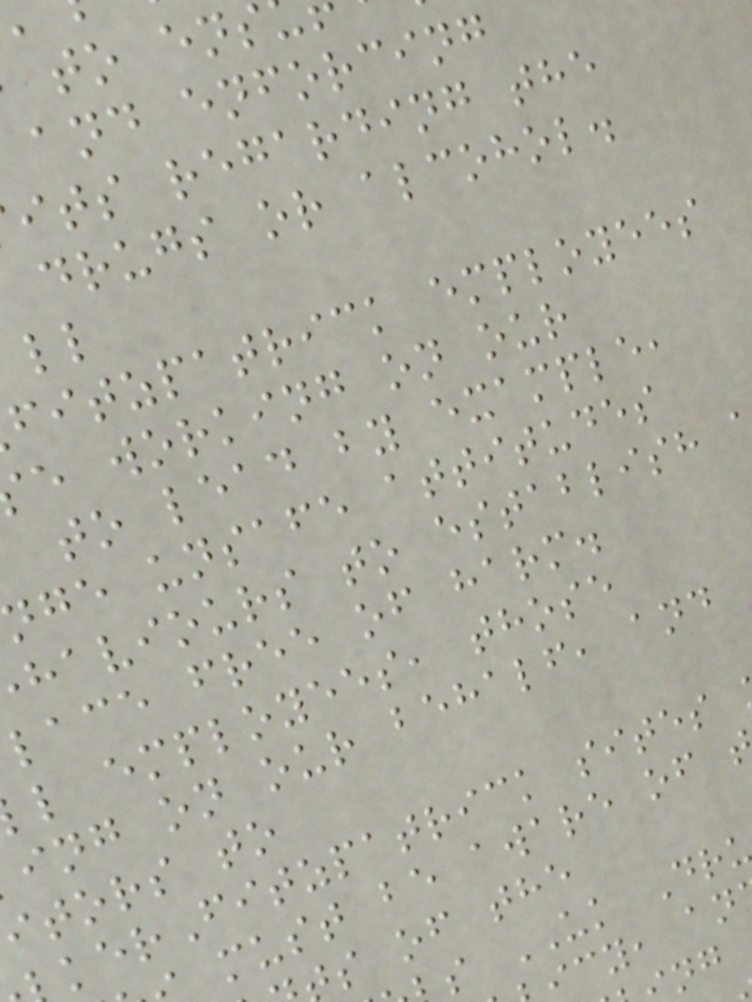and enforcing
its regarding the
drugs or alcohol.
fitzpatrick employees
e working on our
to lead by example,
ge unsafe attitudes
haviours to establish
lace free of harm.
l employees, those
ing on our behalf, and
itors to
kerFitzpatrick sites
must be aware of
s of the
s UK Dr
